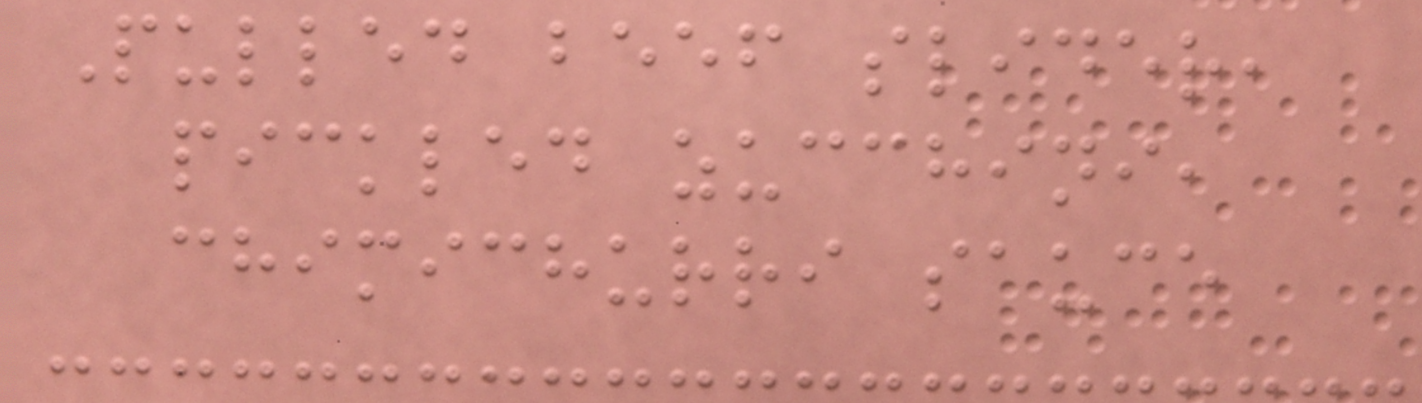Pulled beef slider,
pickled zucchini,
chimichurri sauce
